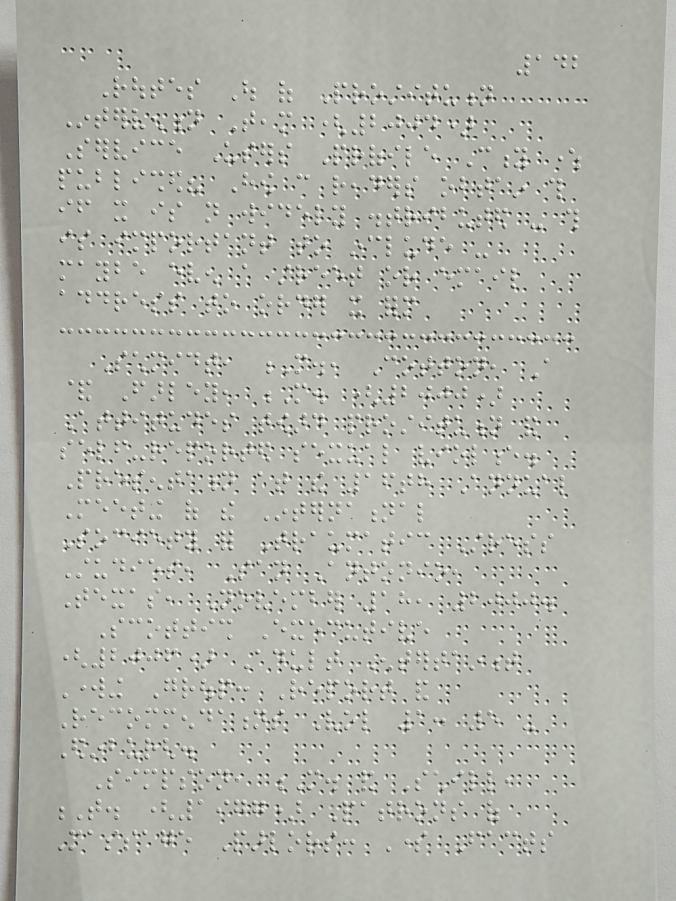142
Routes Out of Prostitution
Intervention Team (2004)
Service Users Profile City where
published? How can readers obtain this
if it is not widely distributed - this
is important to include -
maybe even a street or email
address to order it form
Schmidt, M., Cotton, A
& Farley, M. (2000)
Attitudes toward prostitution and
self-reported sexual violence.
Presentation at the 16th Annual
Meeting of the International
Society for Traumatic Stress
Studies, San Antonio,
Texas, November 18, 2000.
Scottish Executive
(2006) Adult Entertainment
Working Group: Report and
Recommendations Vol 1: 5 -
Edinburgh.
Simpson, M. and Schill,
T. (1977) Patrons of
Massage Parlors: Some Facts
